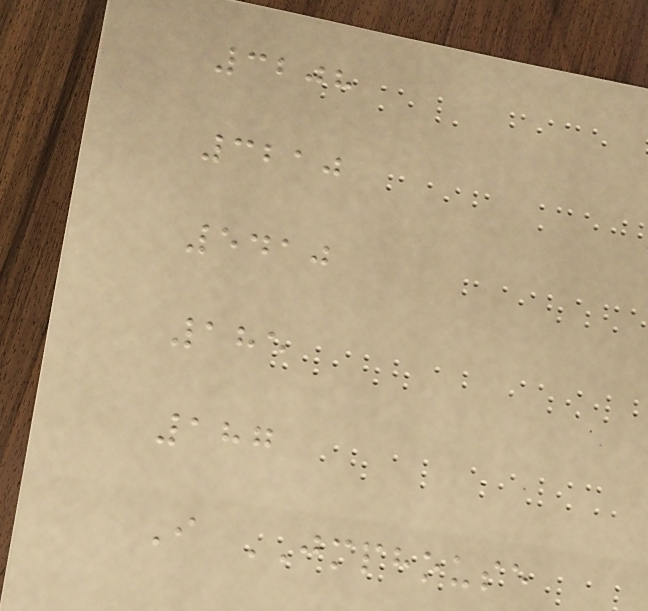3208
3210
5410
185
187
I JMPHOUSE
